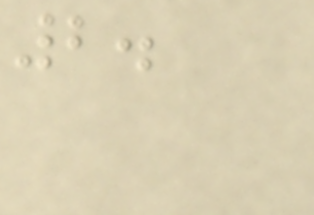2.
